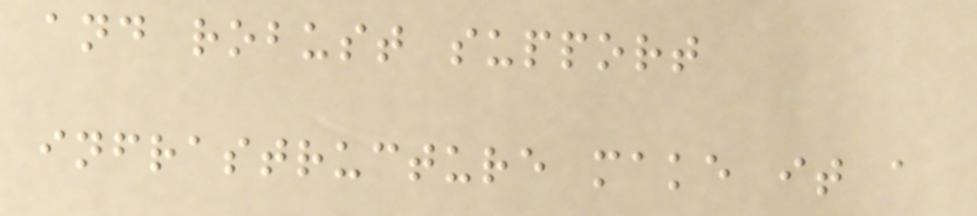and robust support
infrastructure make it a
